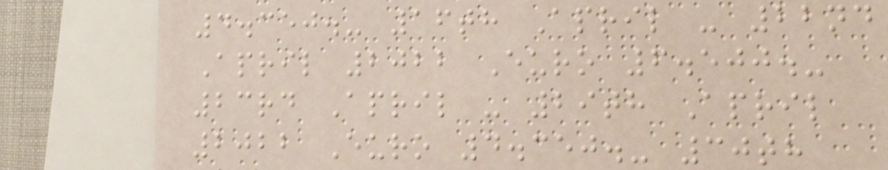4.350.- 16th April - 22nd
April 2022 Euro 6.500.-
23rd April - 29th April
2022 Euro 4.350.- 30th
